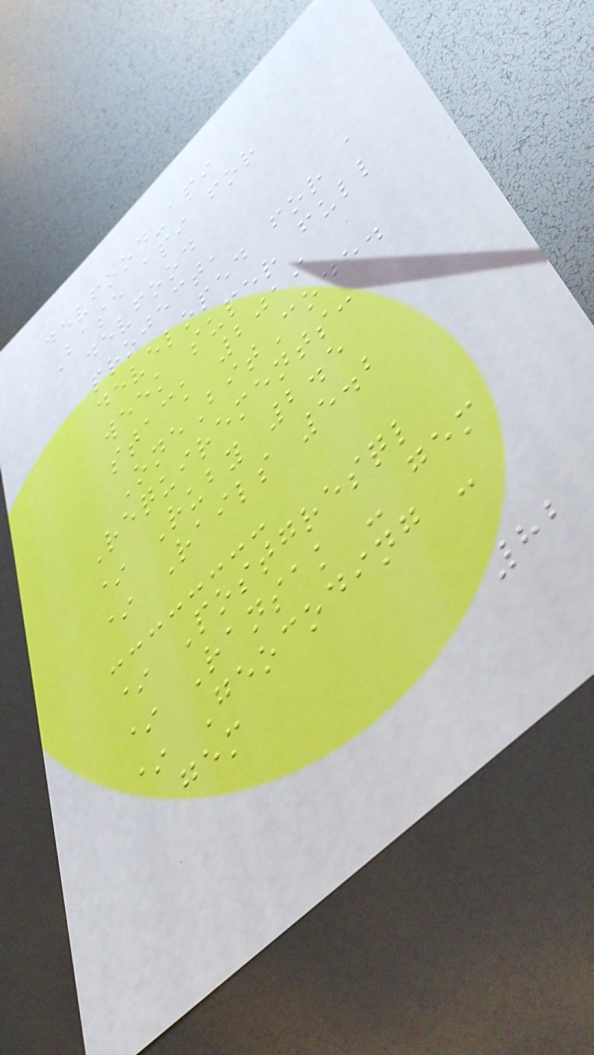devfood-api
Base api for
devfood
project,
developed for a
week super full
stack 2019
OneBitCode.
Requirements:
* Ruby 2.5
* Rails 5.2
* Postgresql
* Ransak - gem
* Geocoding -
gem
82
